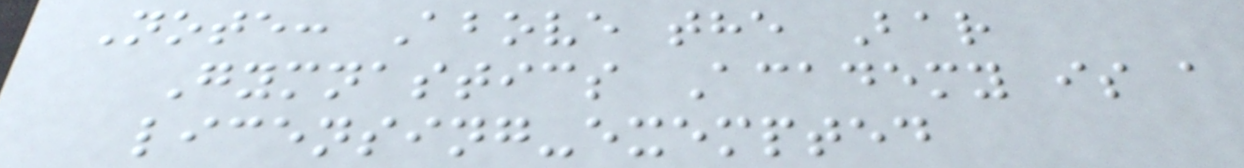Note: Above the Bar
Gymnastics Academy is a
licensing-exempted
